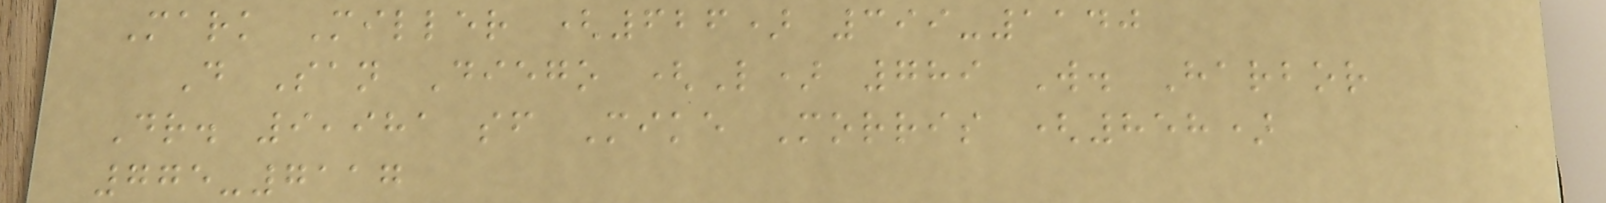Mark Miller (626) 399-1140
D San Diego (L) 789 W. Harbor
Dr. 9,981 sf Mike Morris (858)
775-7117
